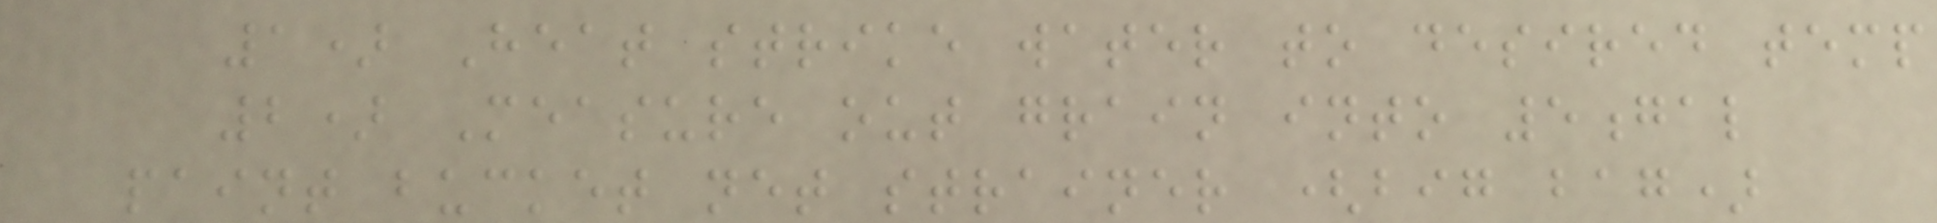1) Heat strike water to desired temp
2) Measure out grain into 5gal
paint bucket net strainer (big bag)
